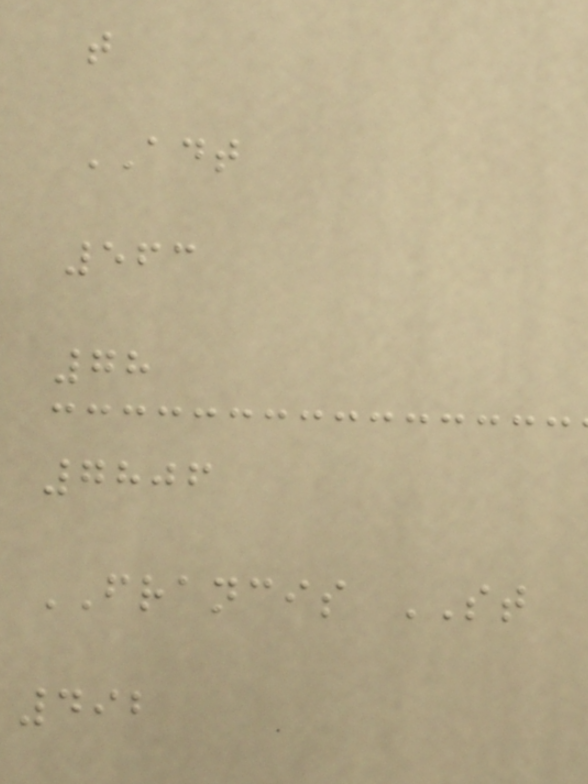t
ADT
563
78
7806
FRANCIS ST
492
